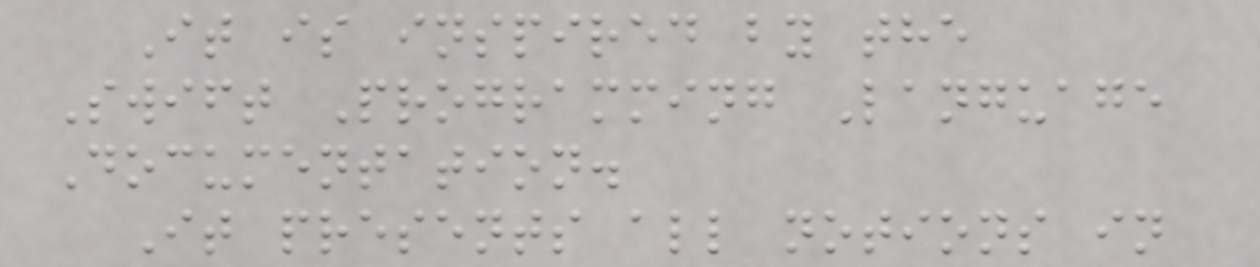It is inspired by the
Swift Programming Language
Documentation.
It presents all notions in
